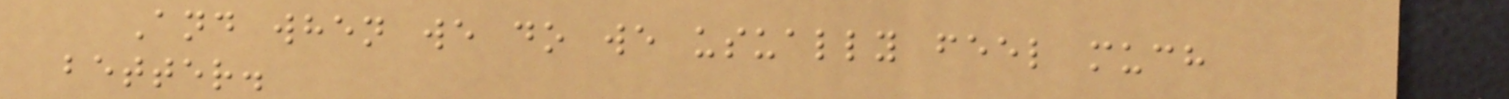And when we do we usually feel much
better.
